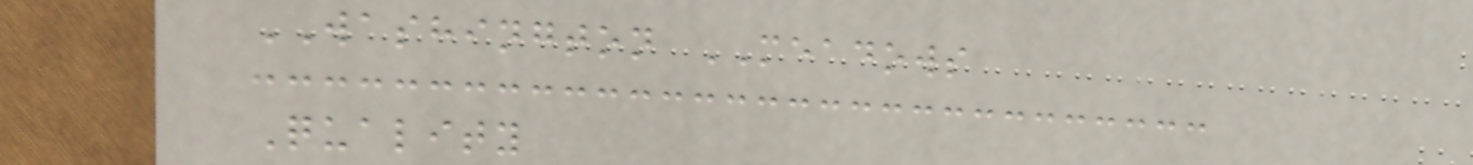WASHINGTON MEADOWS
Quality
